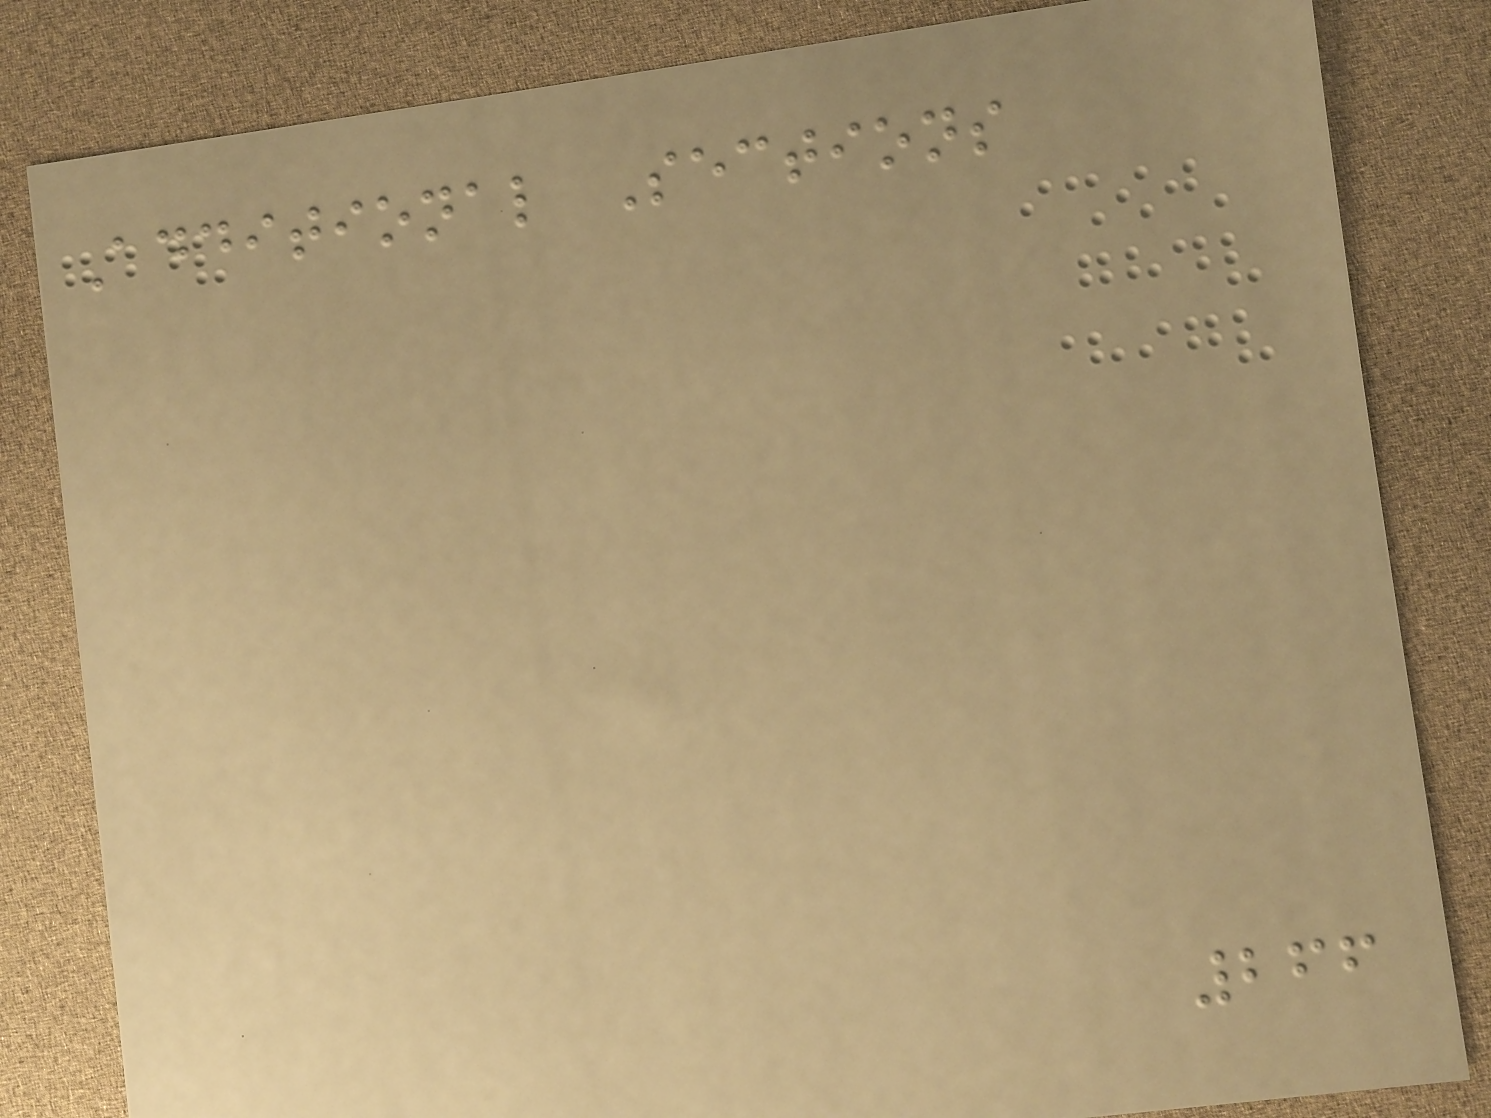Additional Sections
266
